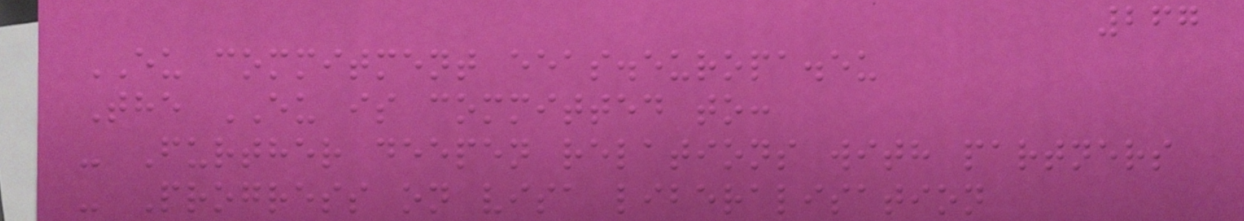267
EU commitment eeas.europa.eu
The EU is committed to:
- Further deepen relations with partners
- Progress on visa liberalisation
